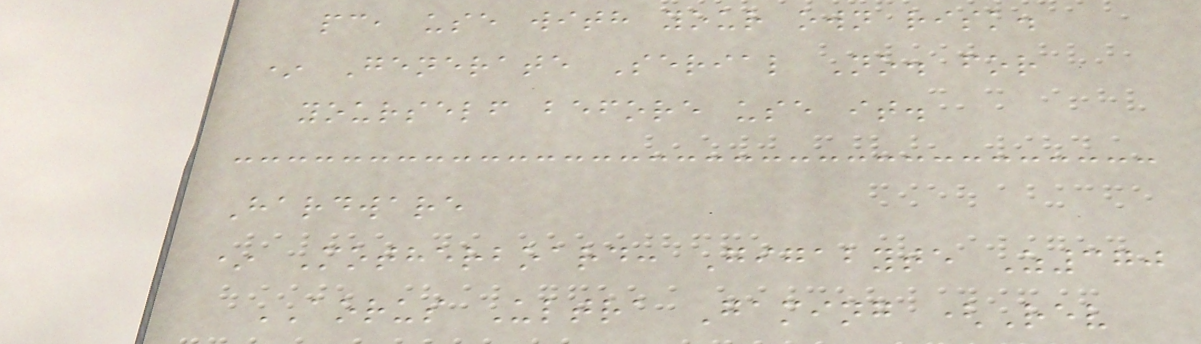pc, use with your own risk.
* Generate Serial No. for
yourself before use it.
Hardware
* Motherboard: Gigabyte Z370
AORUS Ultra Gaming (Rev
